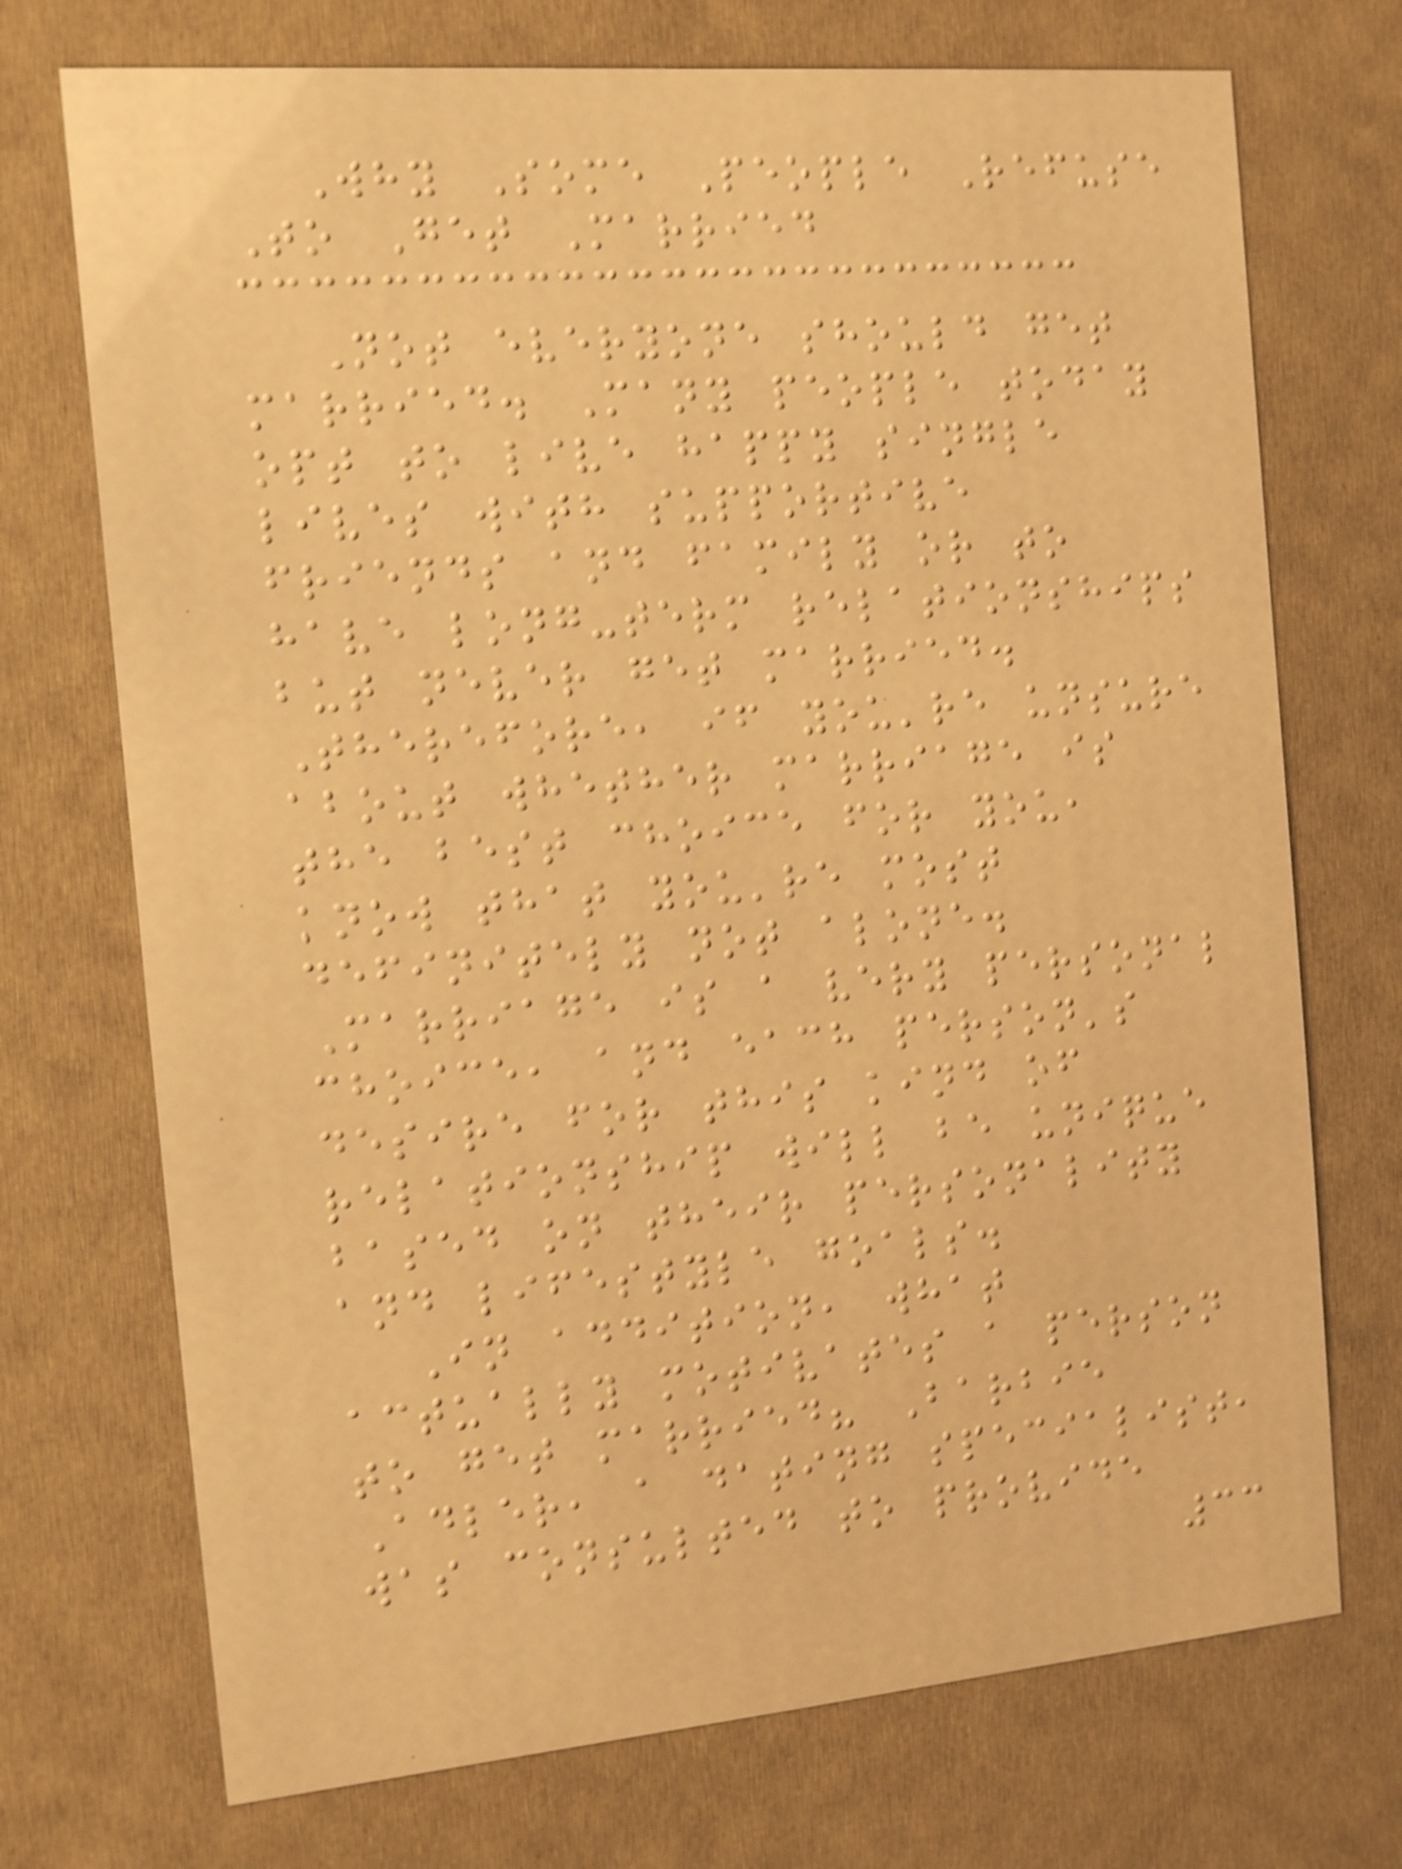Why Some People Refuse
To Get Married
Not everyone should get
married. Many people today
opt to live happy single
lives with supportive
friends and family or to
have long-term relationships
but never get married.
Therefore, if you're unsure
about whether marriage is
the best choice for you,
know that you're most
definitely not alone.
Marriage is a very personal
choice, and each person's
desire for this kind of
relationship will be unique
based on their personality
and lifestyle goals.
In addition, what
actually motivates a person
to get married? Barbie
Adler, a dating specialist,
was consulted to provide
33
